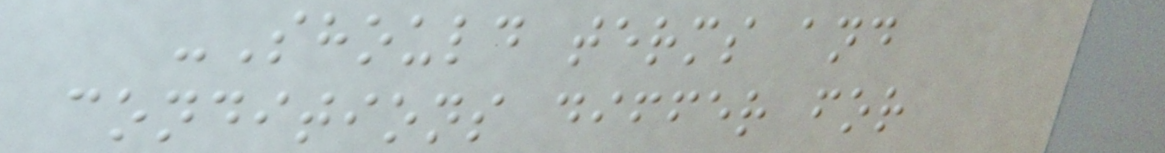-Should terms and
conditions differ for
